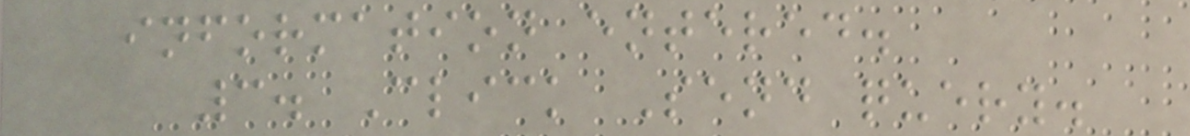information entered.
3. Click Send query.
